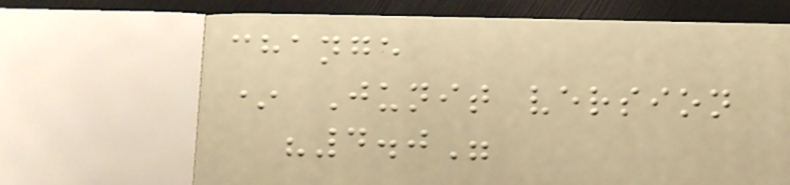change
* Junit version
"4.0"
